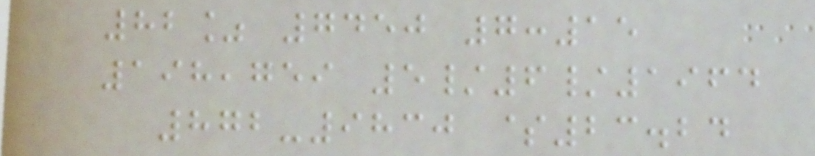82% 7450 7:15
198,759 5/6/1964
872-9830 $23.24
